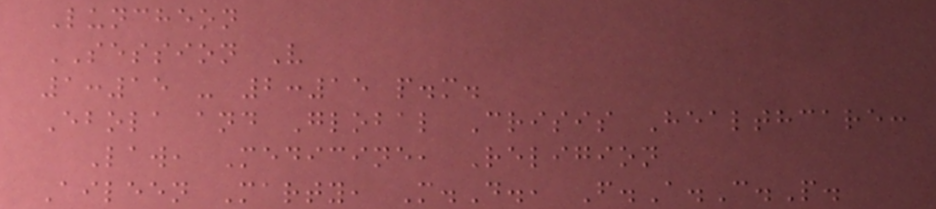Luncheon
SESSION V
1:15 - 2:15 p.m.
Ebola and Global Crisis Healthcare:
Law, Medicine, Religion
Aileen Marty, M.D., F.A.C.P.
